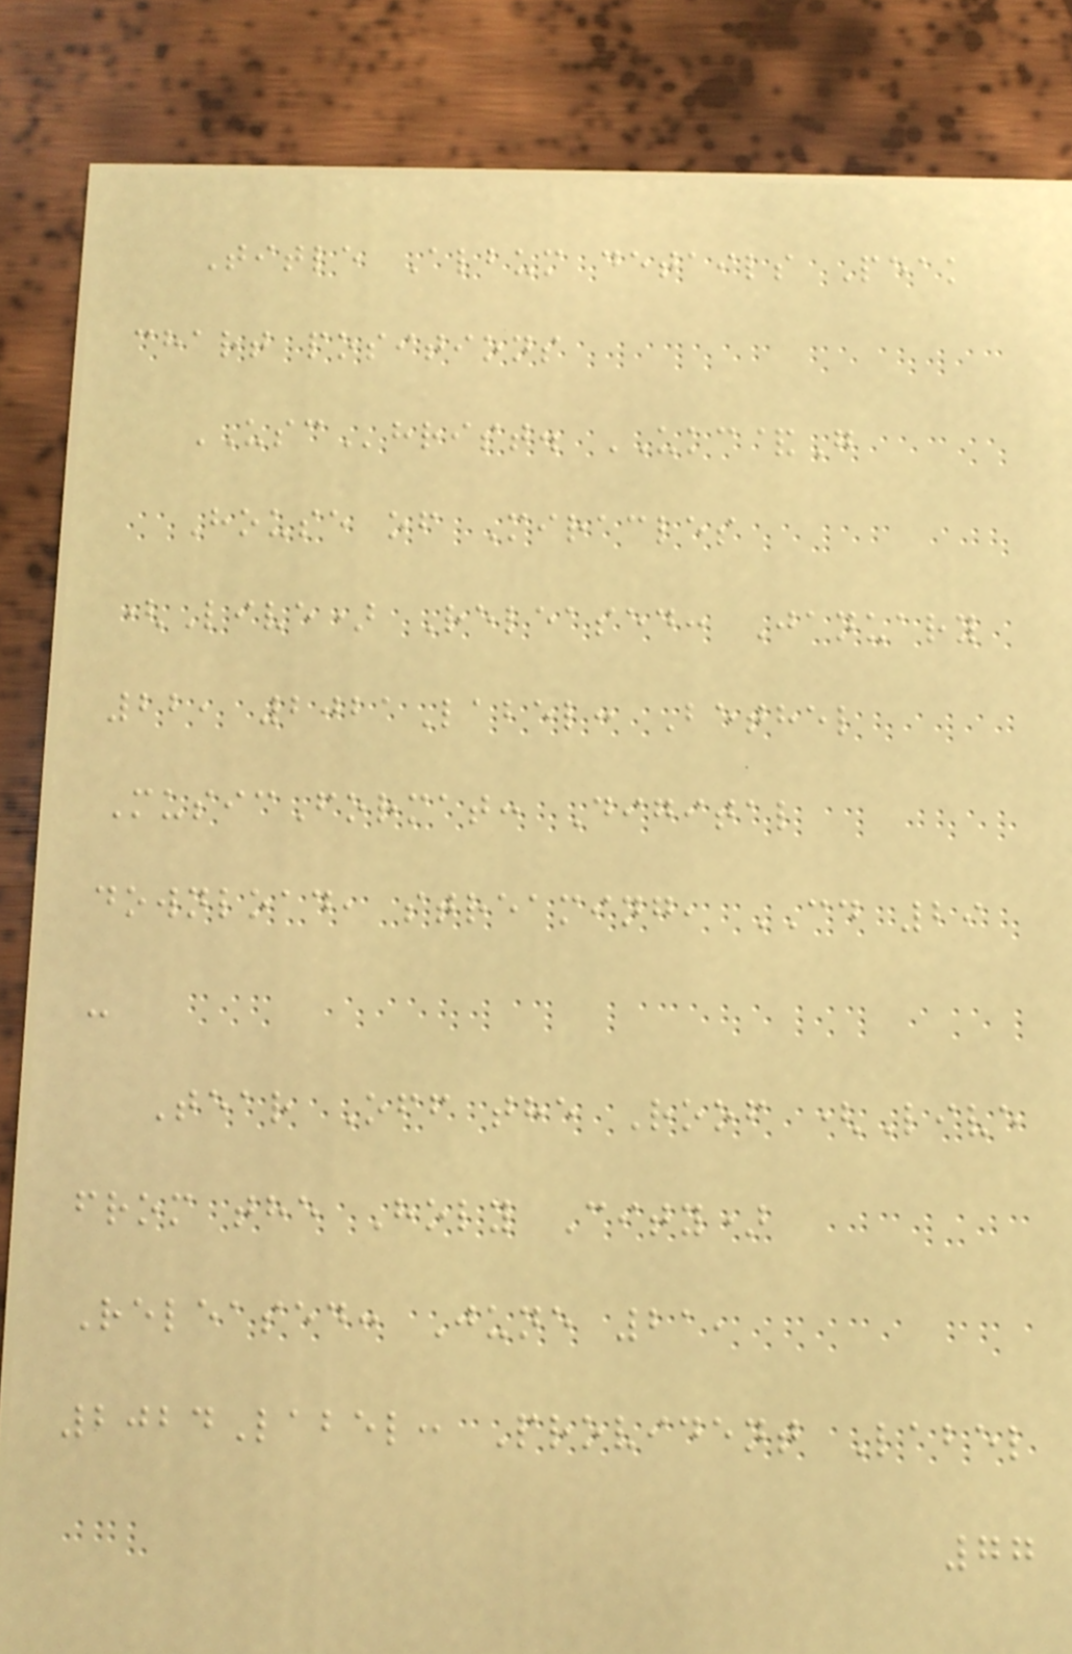Title Album details Peak
chart positions
USChrist. UKC&G
House of Miracles
(Live) Released: January
22, 2021Label: Bethel
MusicFormat: Digital
download, streaming, CD 29
-
Tear Off the Roof (Live
from the Holy City)
Released: June 21,
2024Label: Provident Label
77
